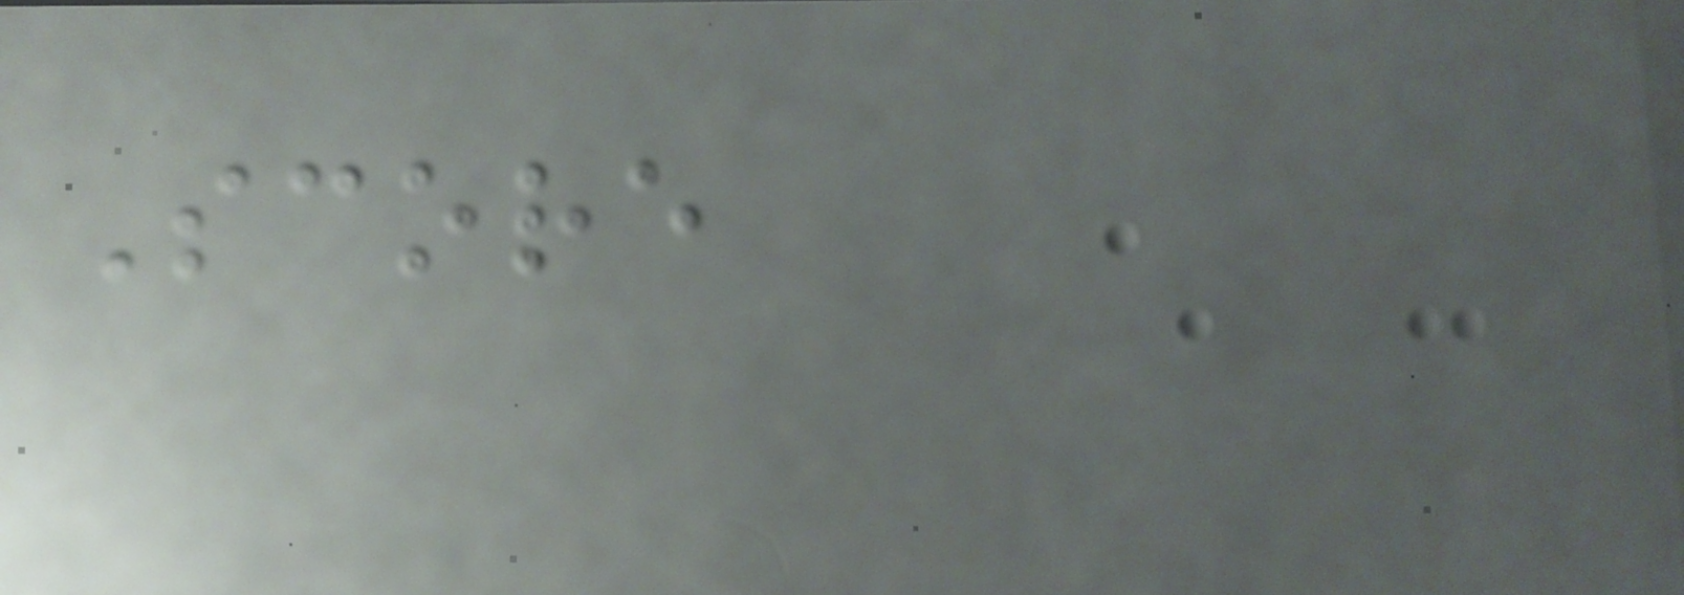Score
